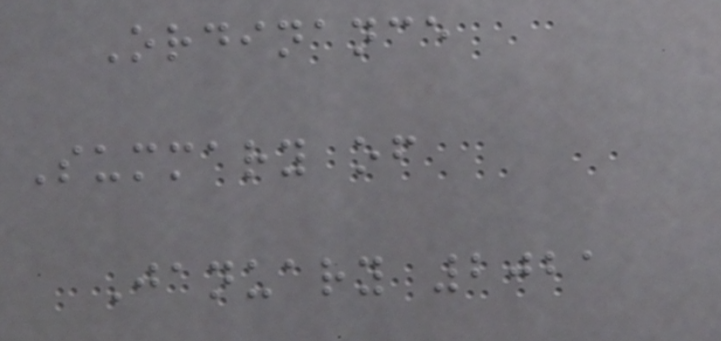Ordinance
Summary of
January 2021
